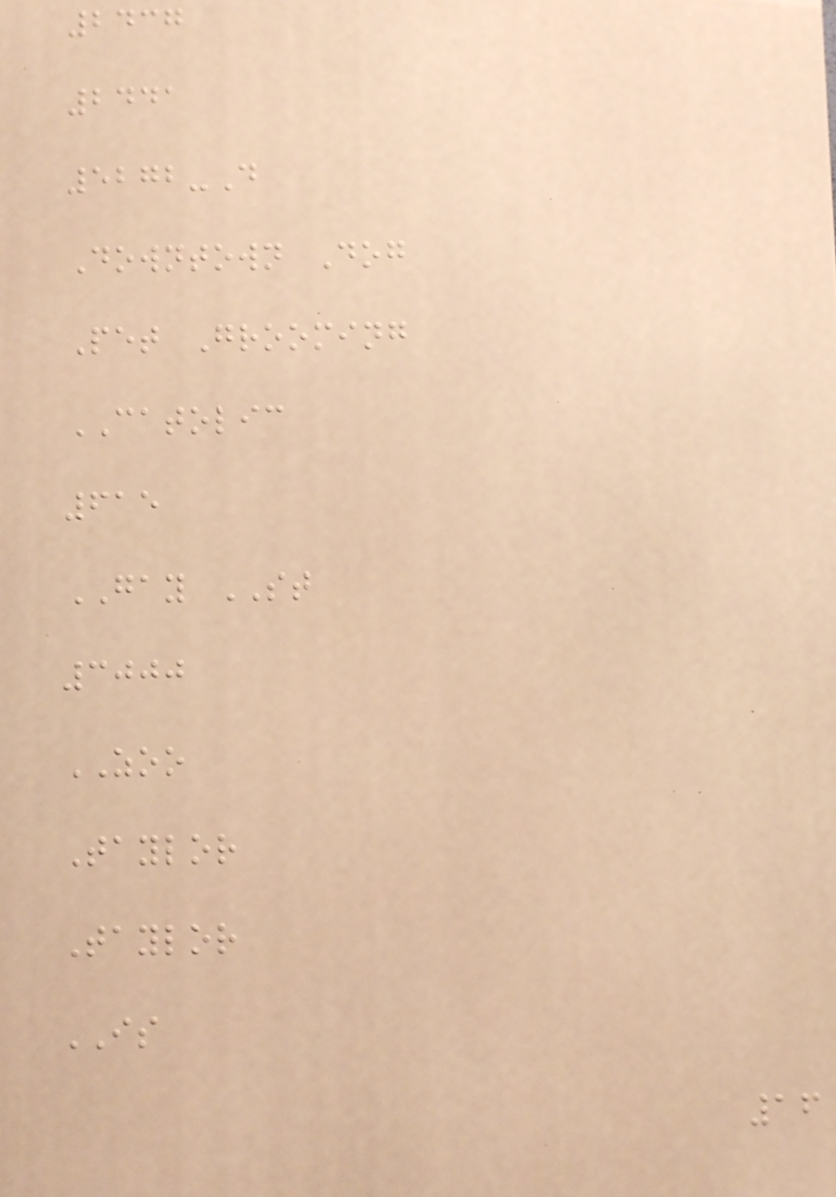2437
2441
5272-D
Downtown Dog
Pet Grooming
CATOLIC
615
GAY ST
3000
ZOO
Taylor
Taylor
IS
16
